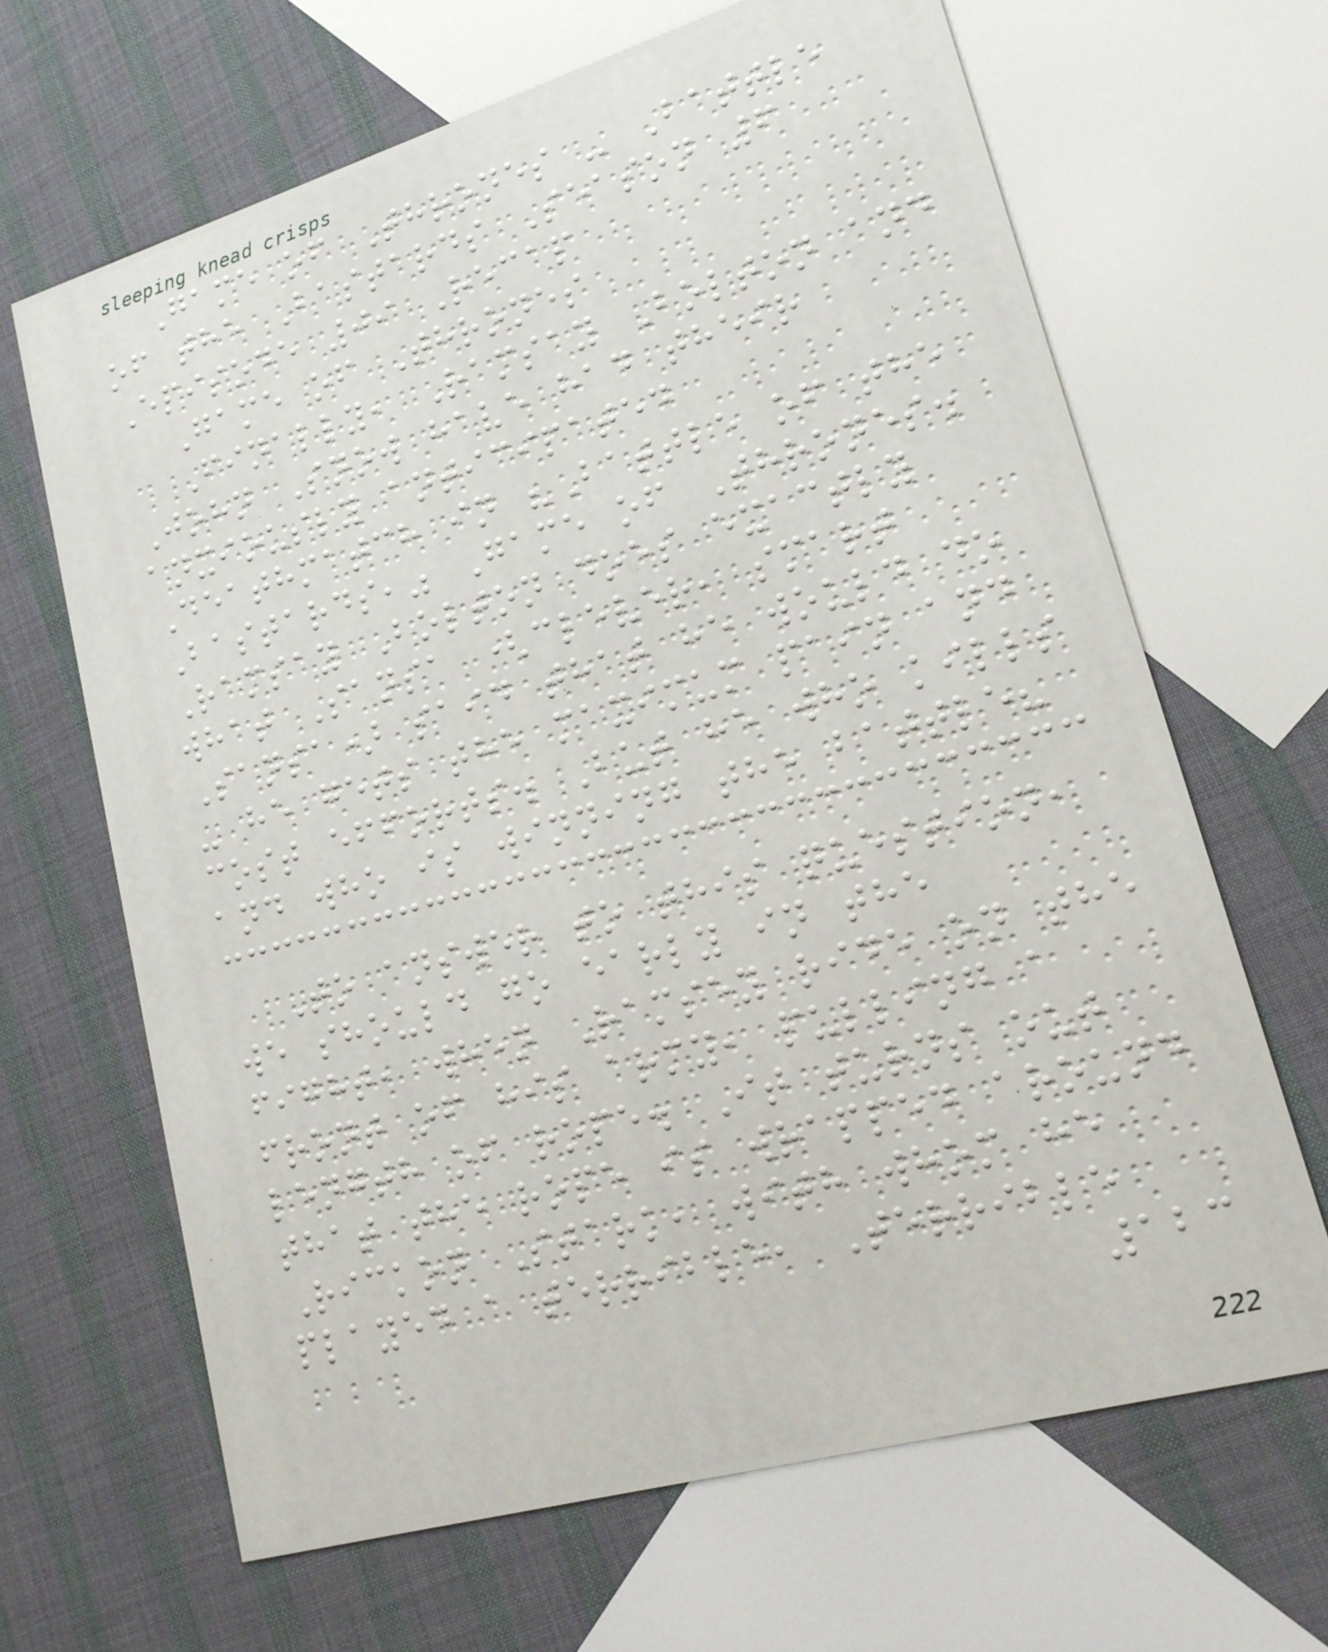Game of Thrones - Battle
of the Bastards Season 6
Episode 09 Recap
Game of Thrones
Finally, Ramsay Bolton and
John Snow have had their
anxiously anticipated
Deathmatch in "Battle of the
Bastards," Game of Thrones.
Ramsay Bolton does exactly
what Sansa (clever, smart
Sansa) said that he would do
- he gets the maximum pain and
cost efforts. But he who kills
and who is winning the battle?
To answer to this question,
we should go early in the
fight, when Ramsey ride on the
front of his army, pulling a
length of rope. It turns out
that the rope is wrapped around
Rickon Stark, with whom he
played a terrible, Terrible
123
